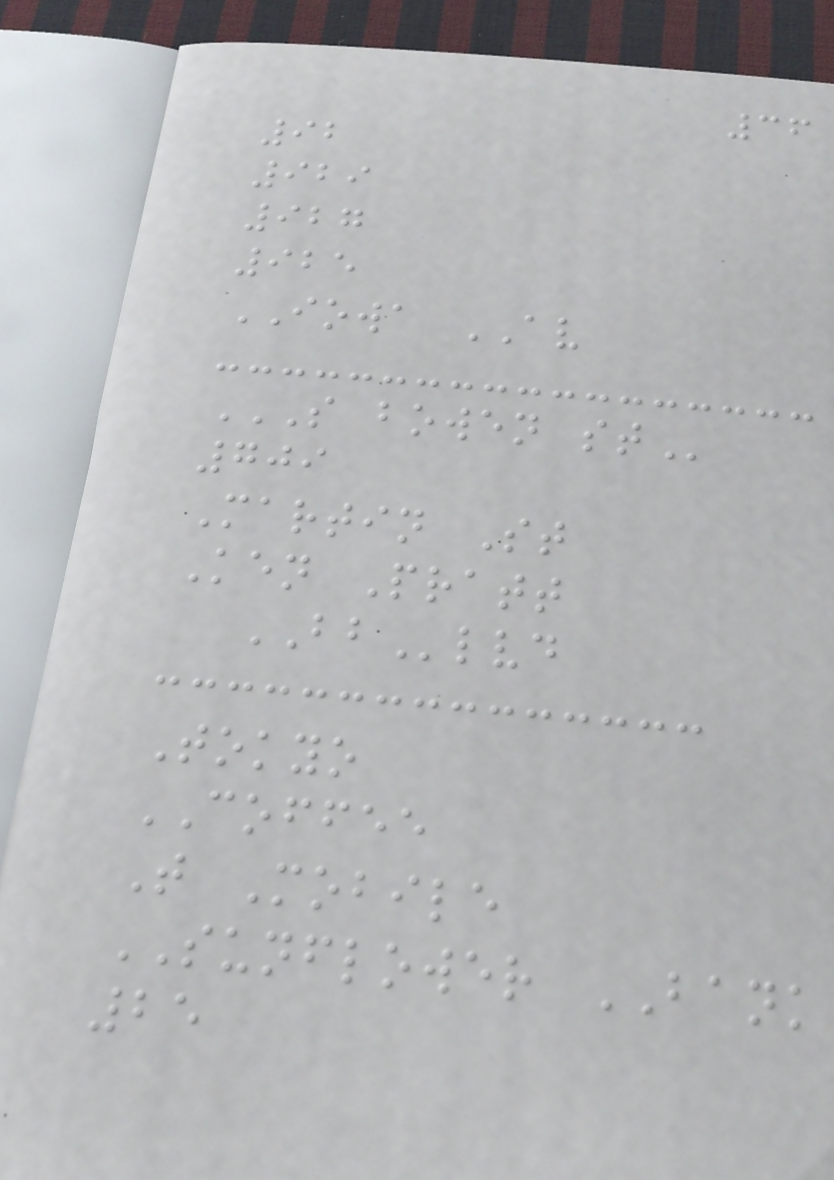36
92
929
927
925
IOWA AV
S BOWEN ST
709
Martin St
Ken Pratt
BBlvd
Tokyo
COFFEE
T Mobile
SUNFLOWER BANK
25
